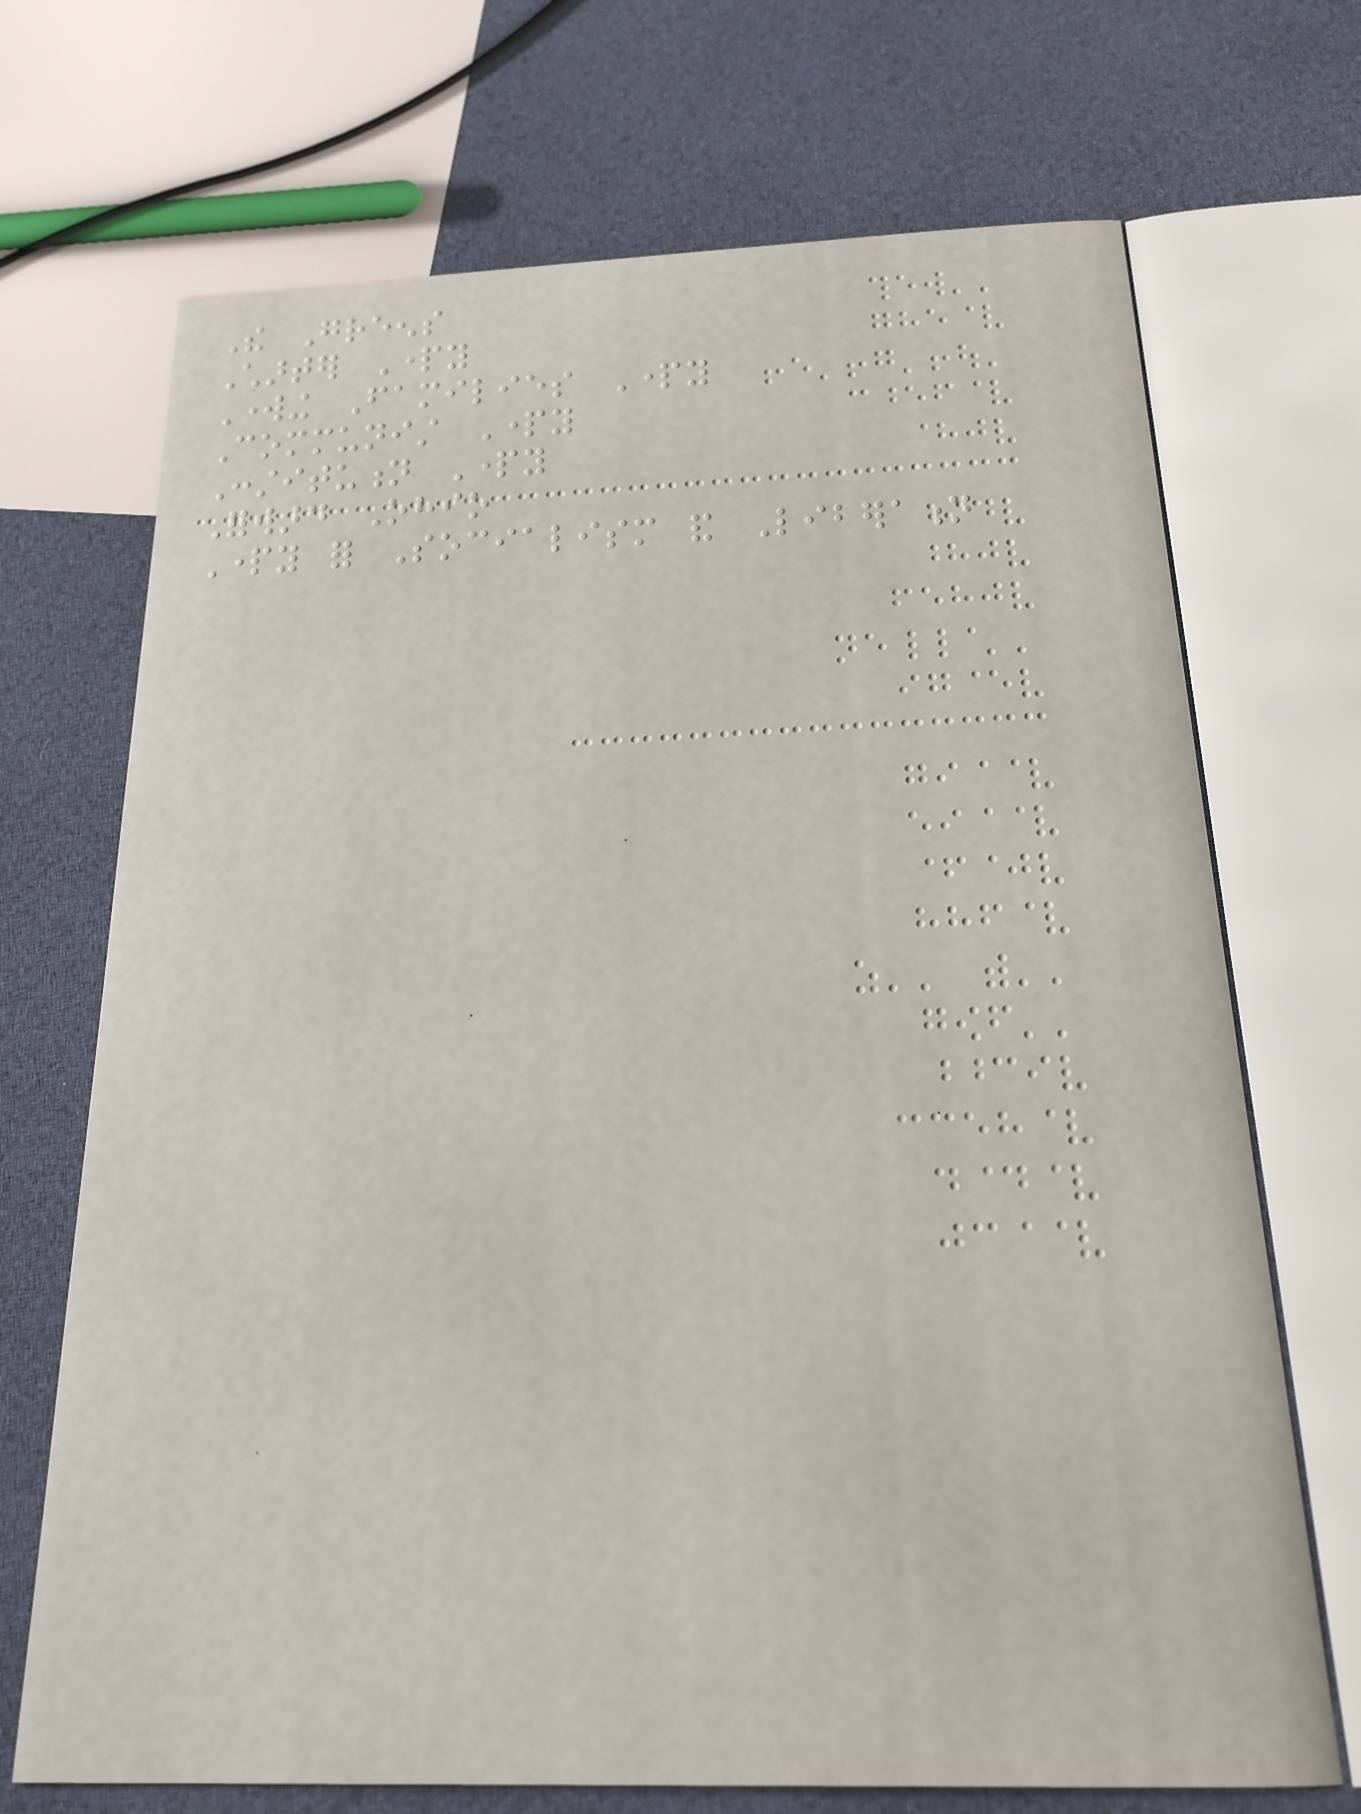The Greens
Charter Party
Working Families Party
Communist Party
Constitution Party
Forward Ohio
Party for Socialism and Liberation
